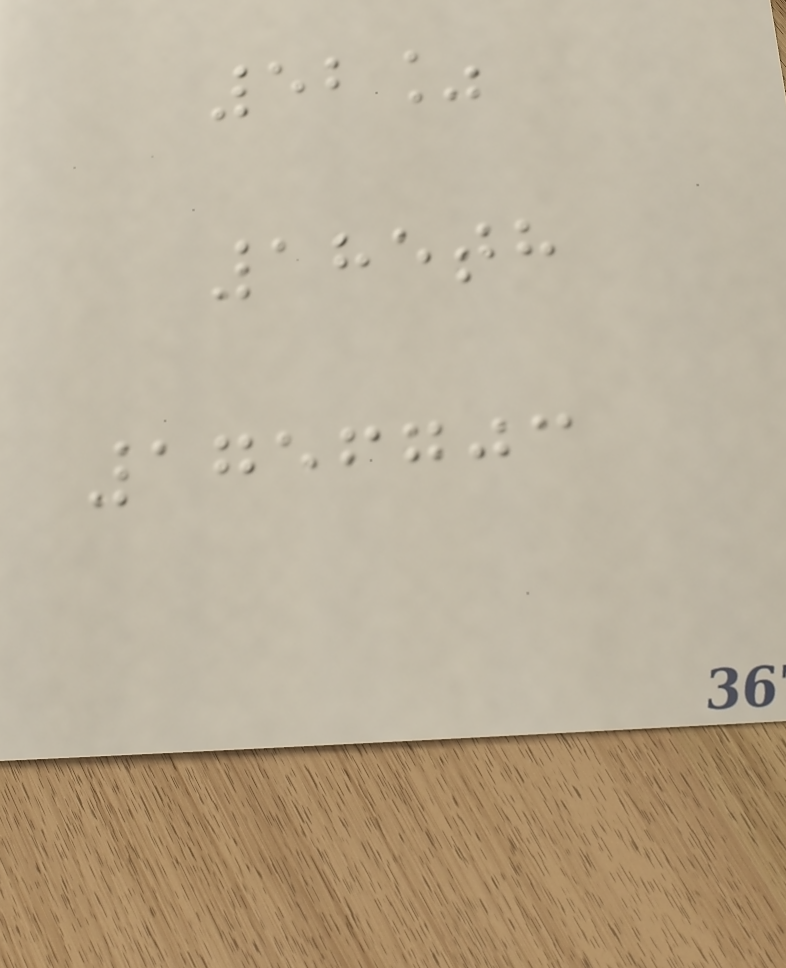52%
185th
1756703
